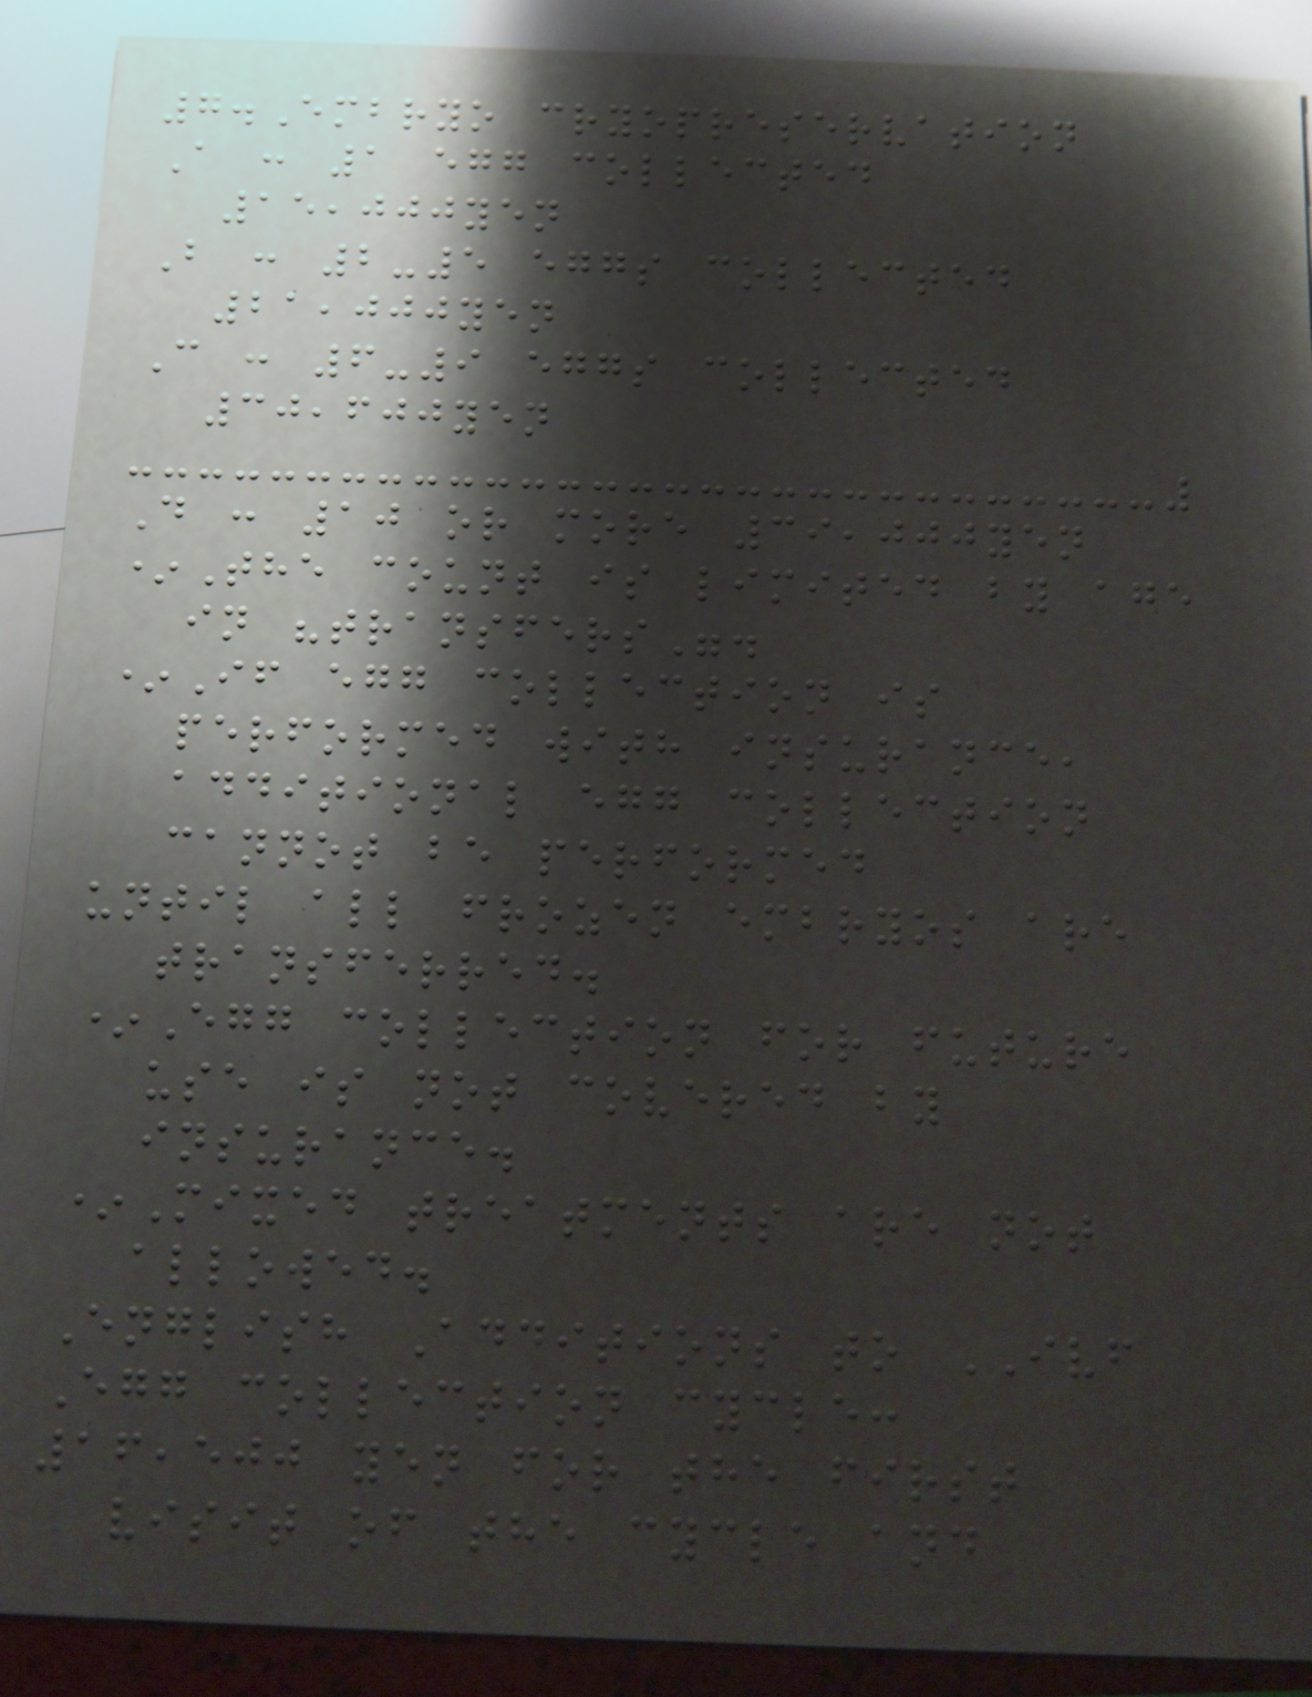7.Embryo cryopreservation
A : 1 egg collected
15,000yen
B : 2-5 eggs collected
21,000yen
C : 6-9 eggs collected
30,600yen
D : 10 or more 39,000yen
*The count is limited by age
in "transfers".
*If egg collection is
performed with insurance,
additional egg collection
cannot be performed
until all frozen embryos are
transferred.
*Egg collection for future
use is not covered by
insurance.
*Mixed treatments are not
allowed.
English Additions to IVF
Egg collection cycle:
16,500 yen for the first
visit of the cycle and
